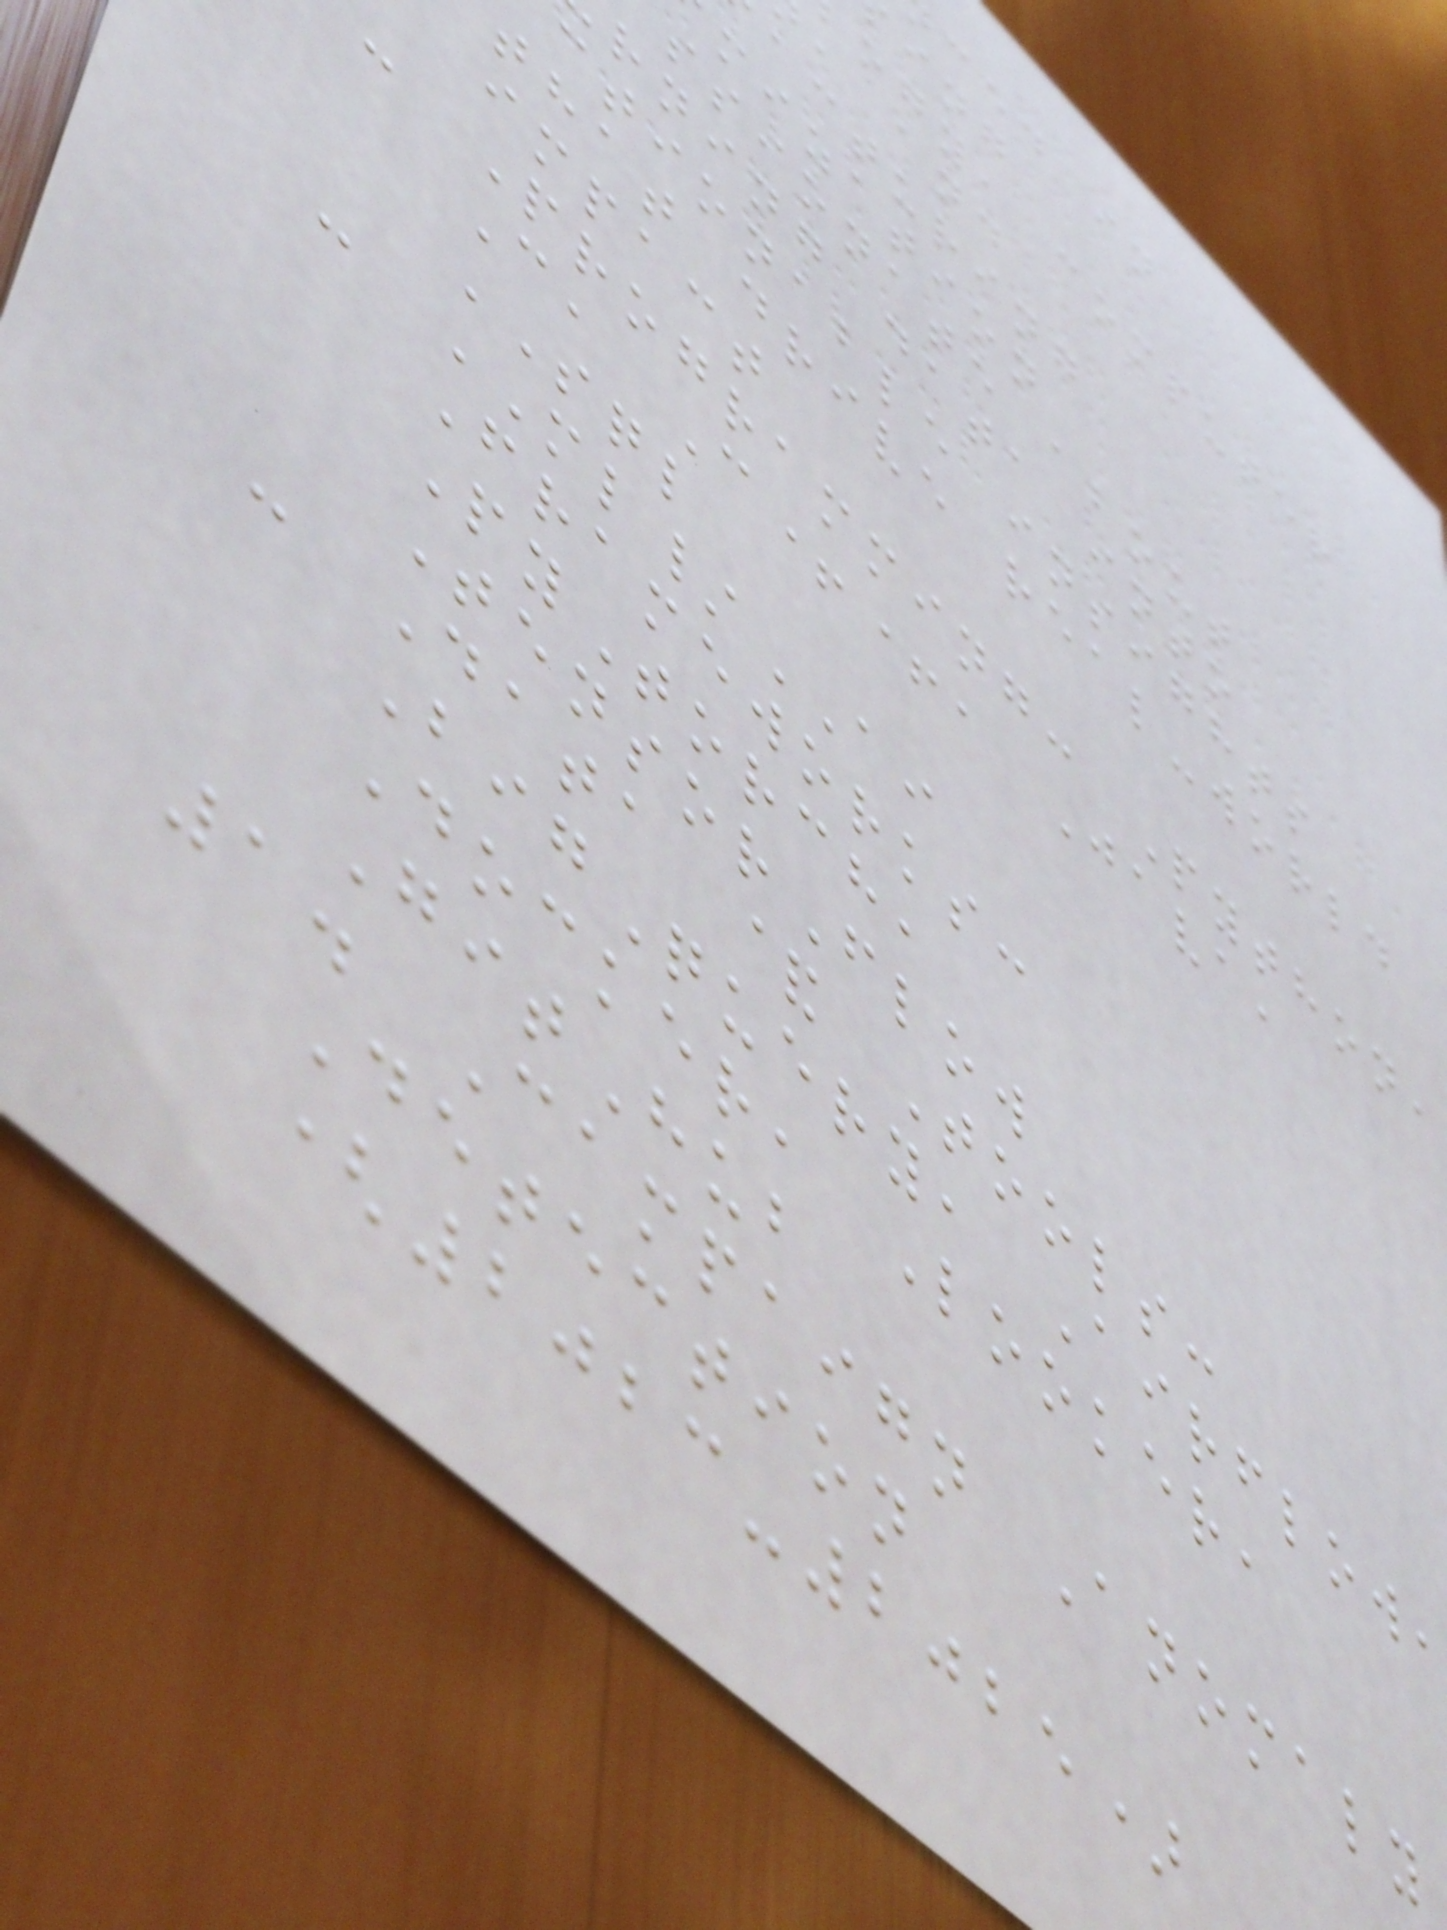ced in
ogy, computer
, and
acturing
mization
ssionate about
rning data into
ctionable insights
that drive real-world
impact
- Programming: Python,
C, C++, Java,
SQL
- ML/AI
Frameworks:
PyTorch,
TensorFlow
- Data & Tools:
BigQuery, Airflow,
Docker, Looker,
GitHub
1. Campaign Anomaly
Detection
(2023-2025)
